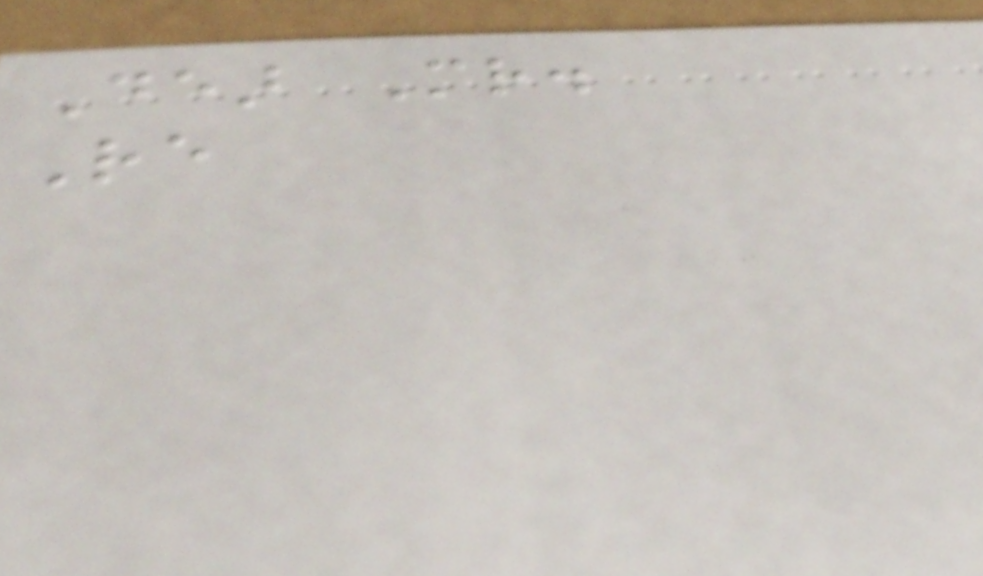Dear Mr.
Re
